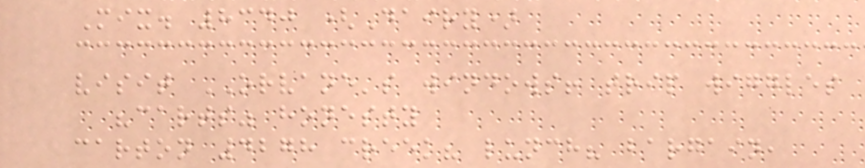Mix. 8340 (Dairy)
visit ORVANE's windows! trip wiggles
"carts" honesty
carton 4278 creek? lunch? bargain,
